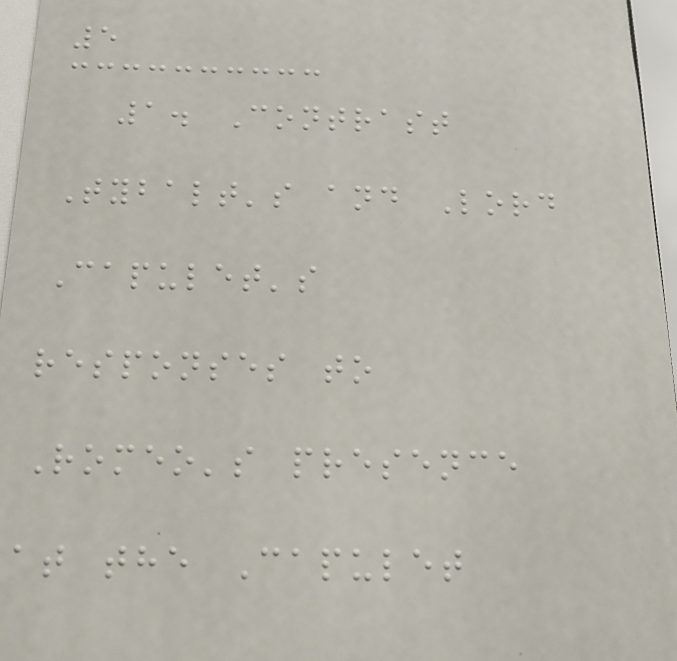5
1. Contrast
Tybalt's and Lord
Capulet's
responses to
Romeo's presence
at the Capulet
